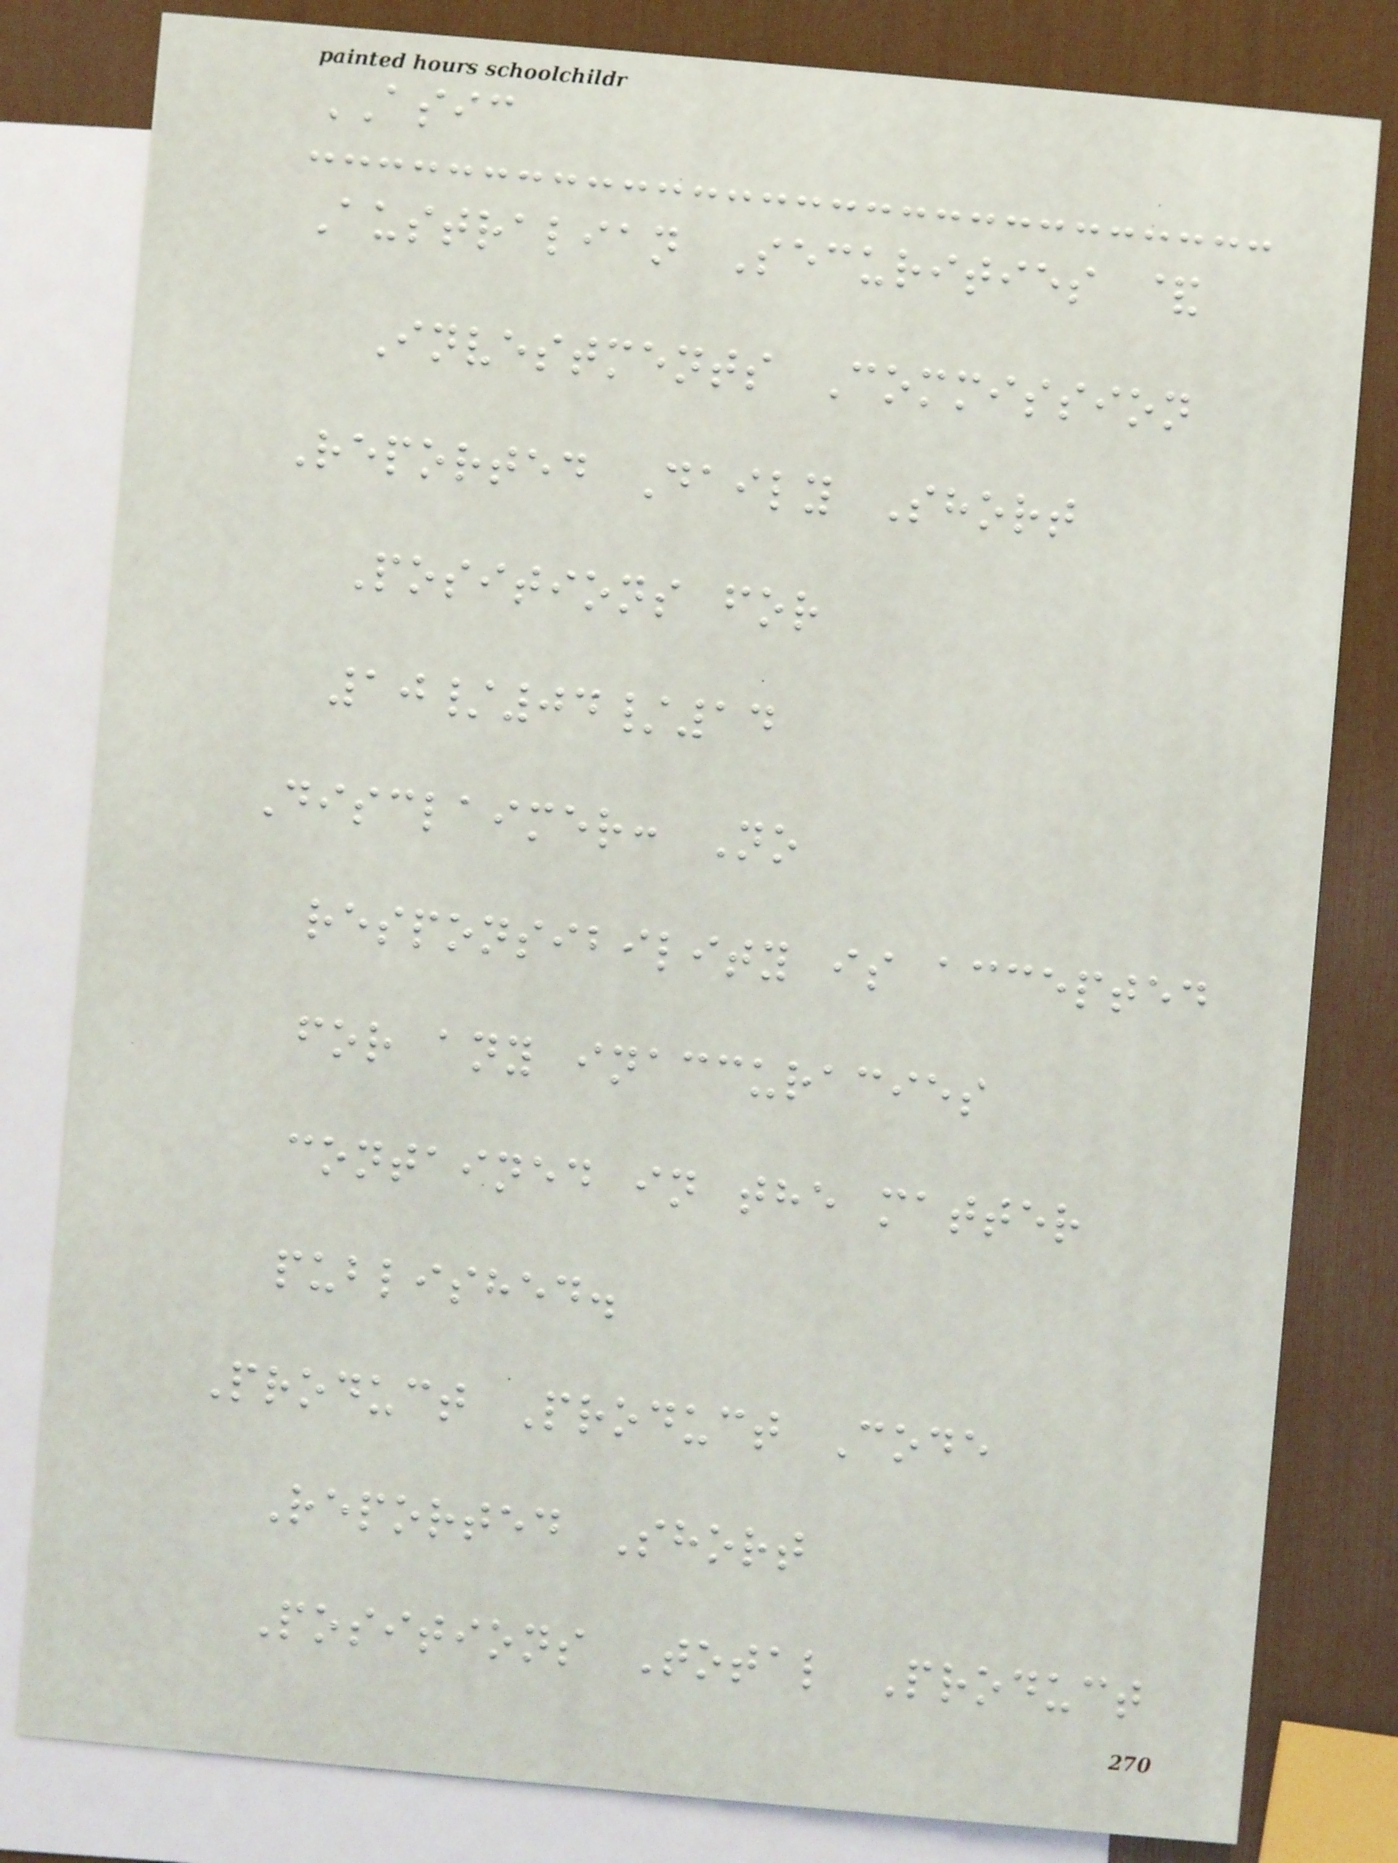ASIC
Australian Securities &
Investments Commission
Reported Daily Short
Positions for
10/04/14
Disclaimer: No
responsibility is accepted
for any inaccuracies
contained in the matter
published.
Product Product Code
Reported Short
Positions Total Product
